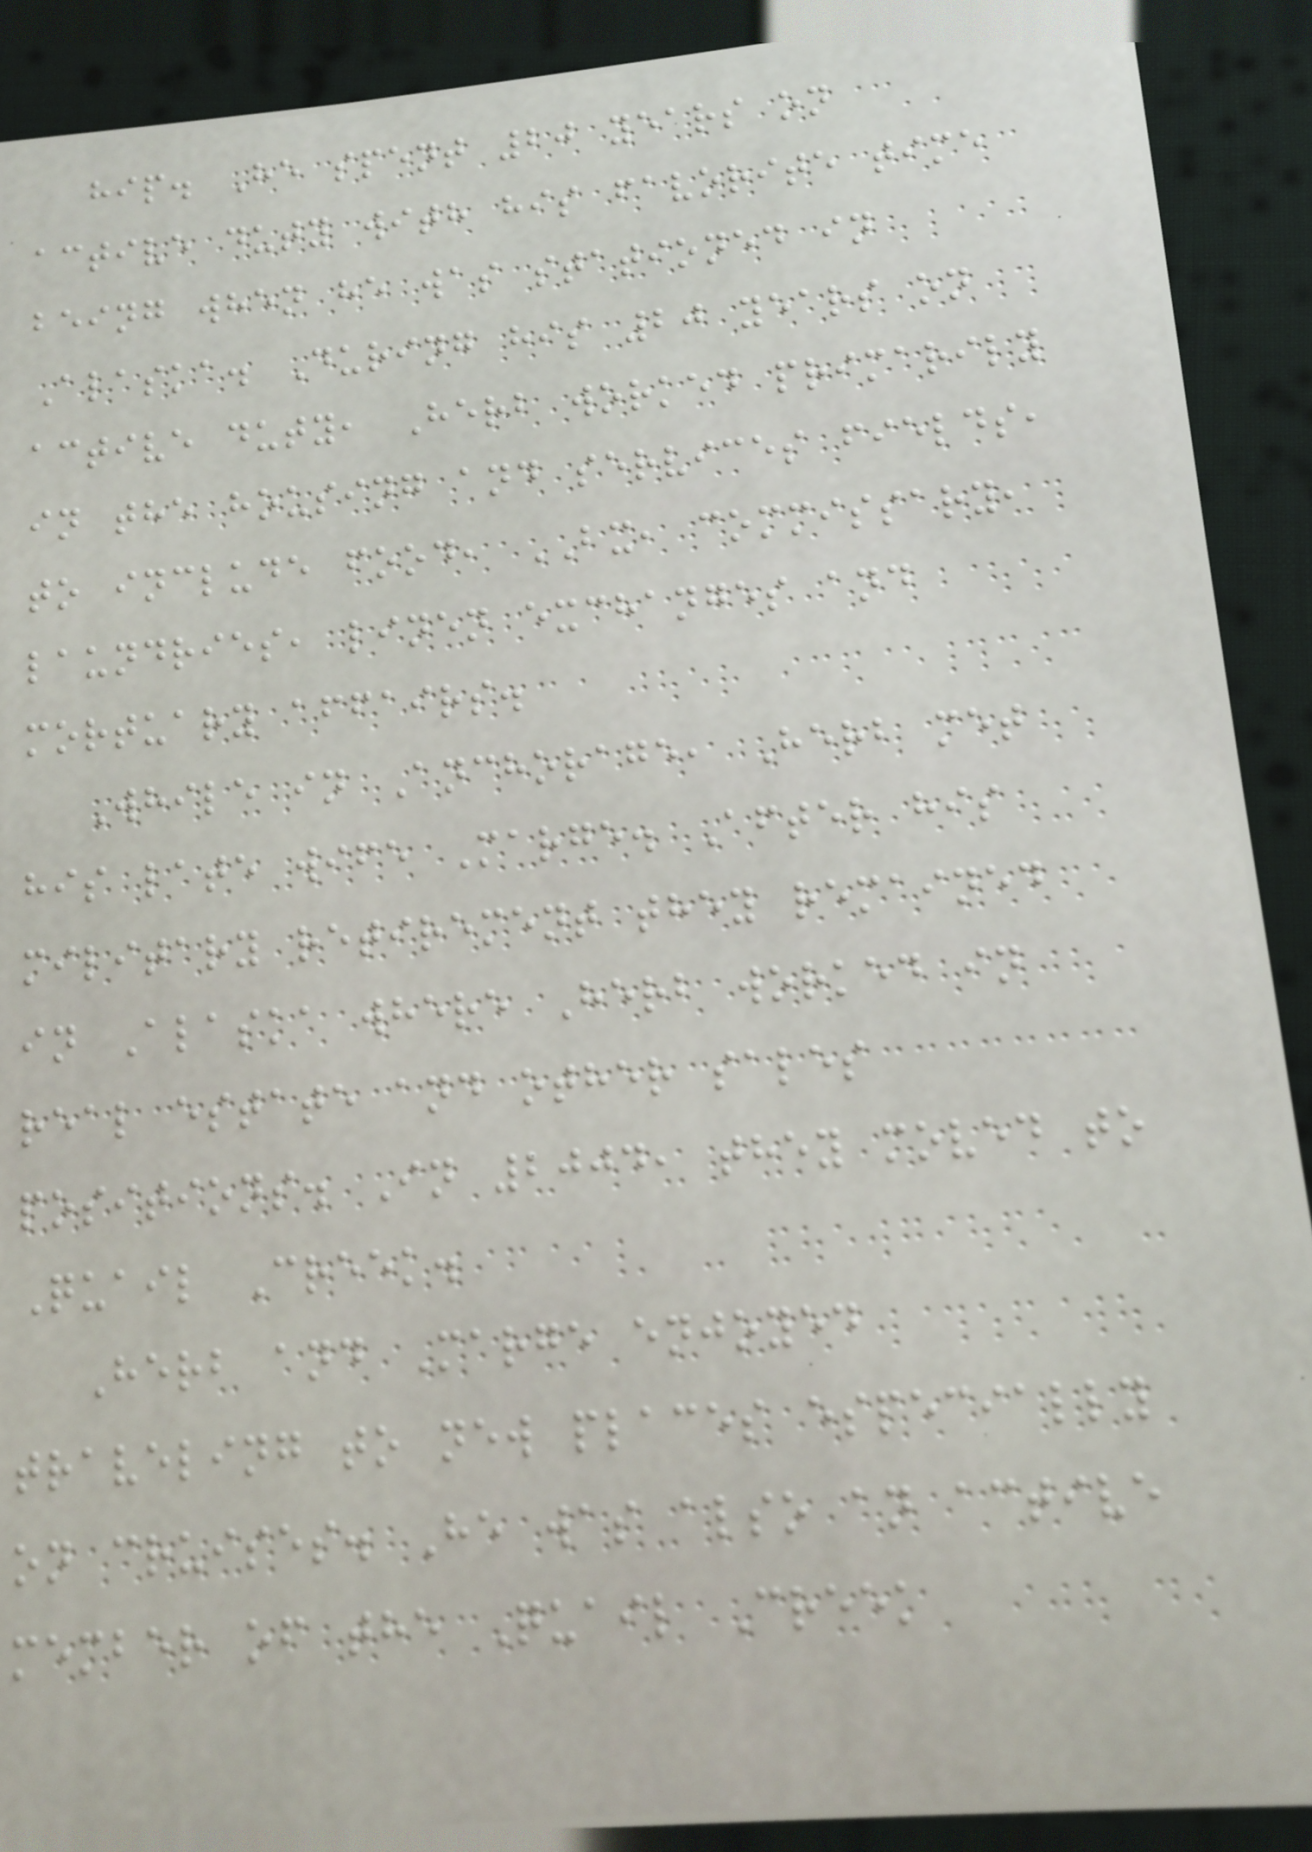hip. He spent 20 years on
active duty with his favorite time
being when he was stationed in
Alaska. During his 20 years on
active duty, Herb worked primarily
in the housing and services fields,
to include food, BX, commissary,
laundries, linen exchanges and
mortuary affairs.
While in Anchorage, Herb met
his late wife Marge. After his
military retirement they remained
in Alaska where Herb worked in
real estate and other sales
positions. In 2004, they moved to
Quail Creek.
Herb and Marge enjoyed
traveling to new places especially
on cruises. He was also an active
member of the Quail Creek
